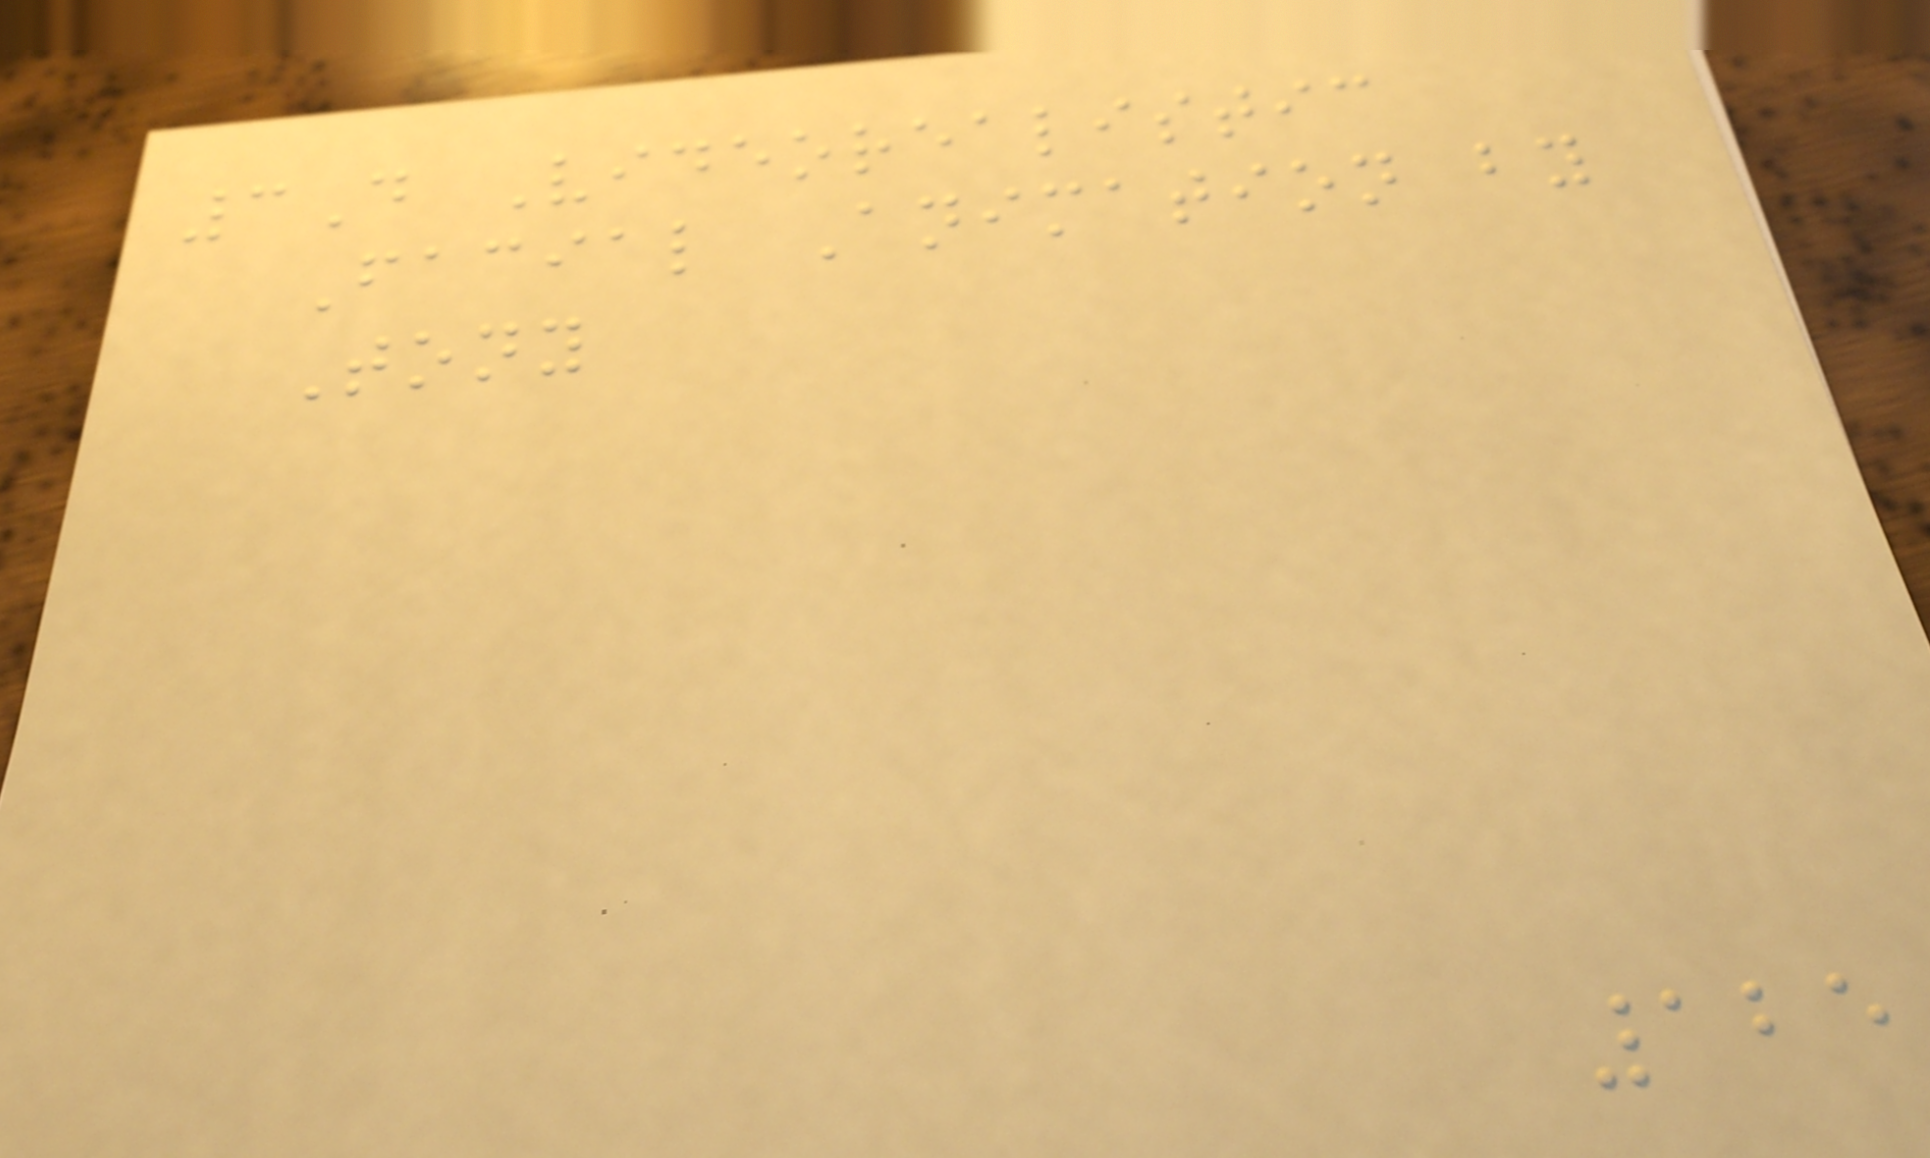3D Videorealistic
Facial Animation by
Tony
125
